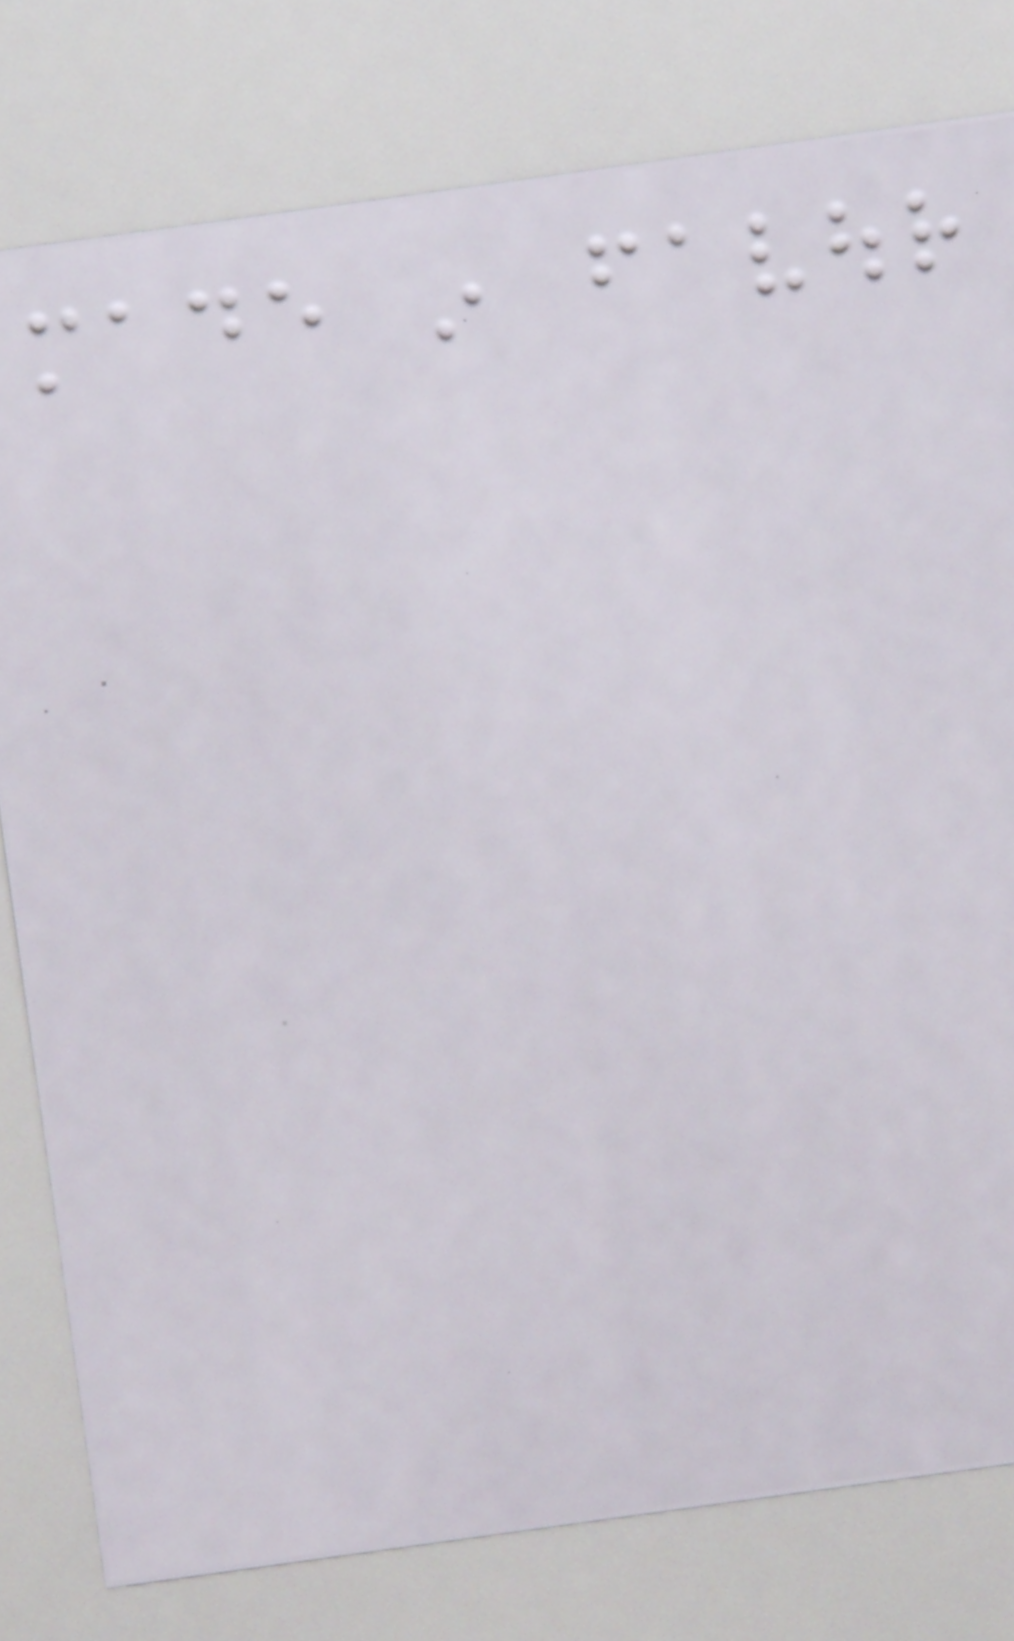made in favour
